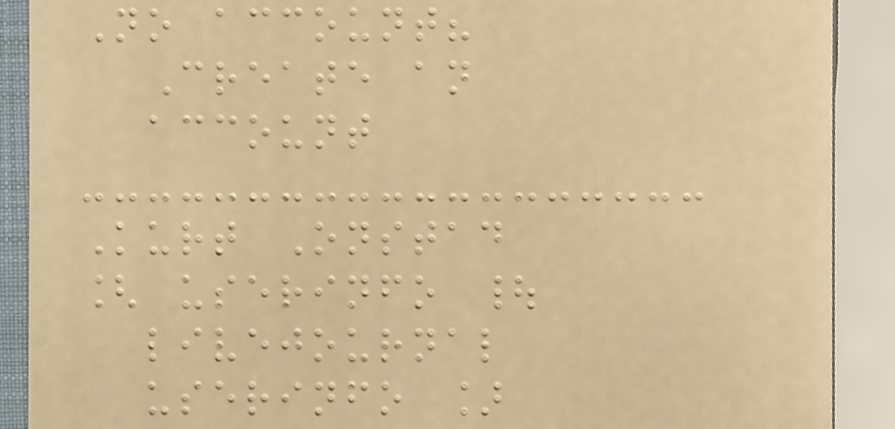No account?
Create an
account
Kurt Onstad
[ userinfo |
livejournal
userinfo ]
